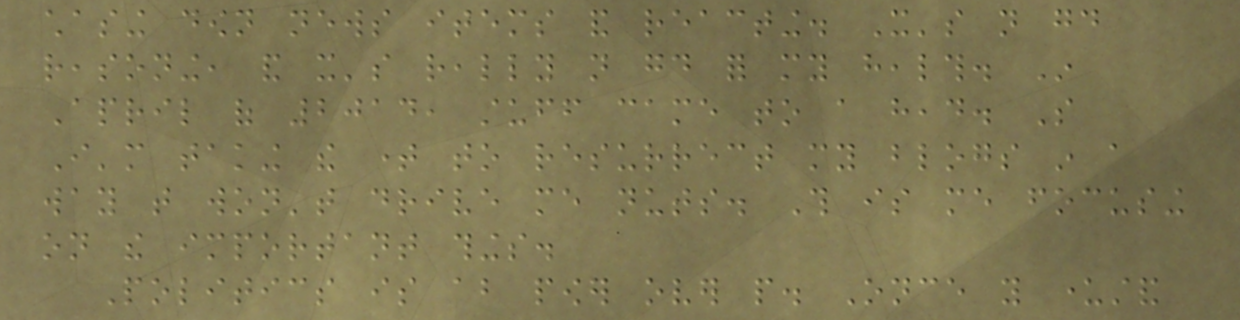chasing down news items and reacting. It's not good
reasoning, and it's really not good for my health. In
April of 2014, stuff came to a head. So
I'm taking the time to resurrect my blogs in a
way that won't drive me nuts. This is me focusing
on the important things.
Politics is about power over people. Once you understand
